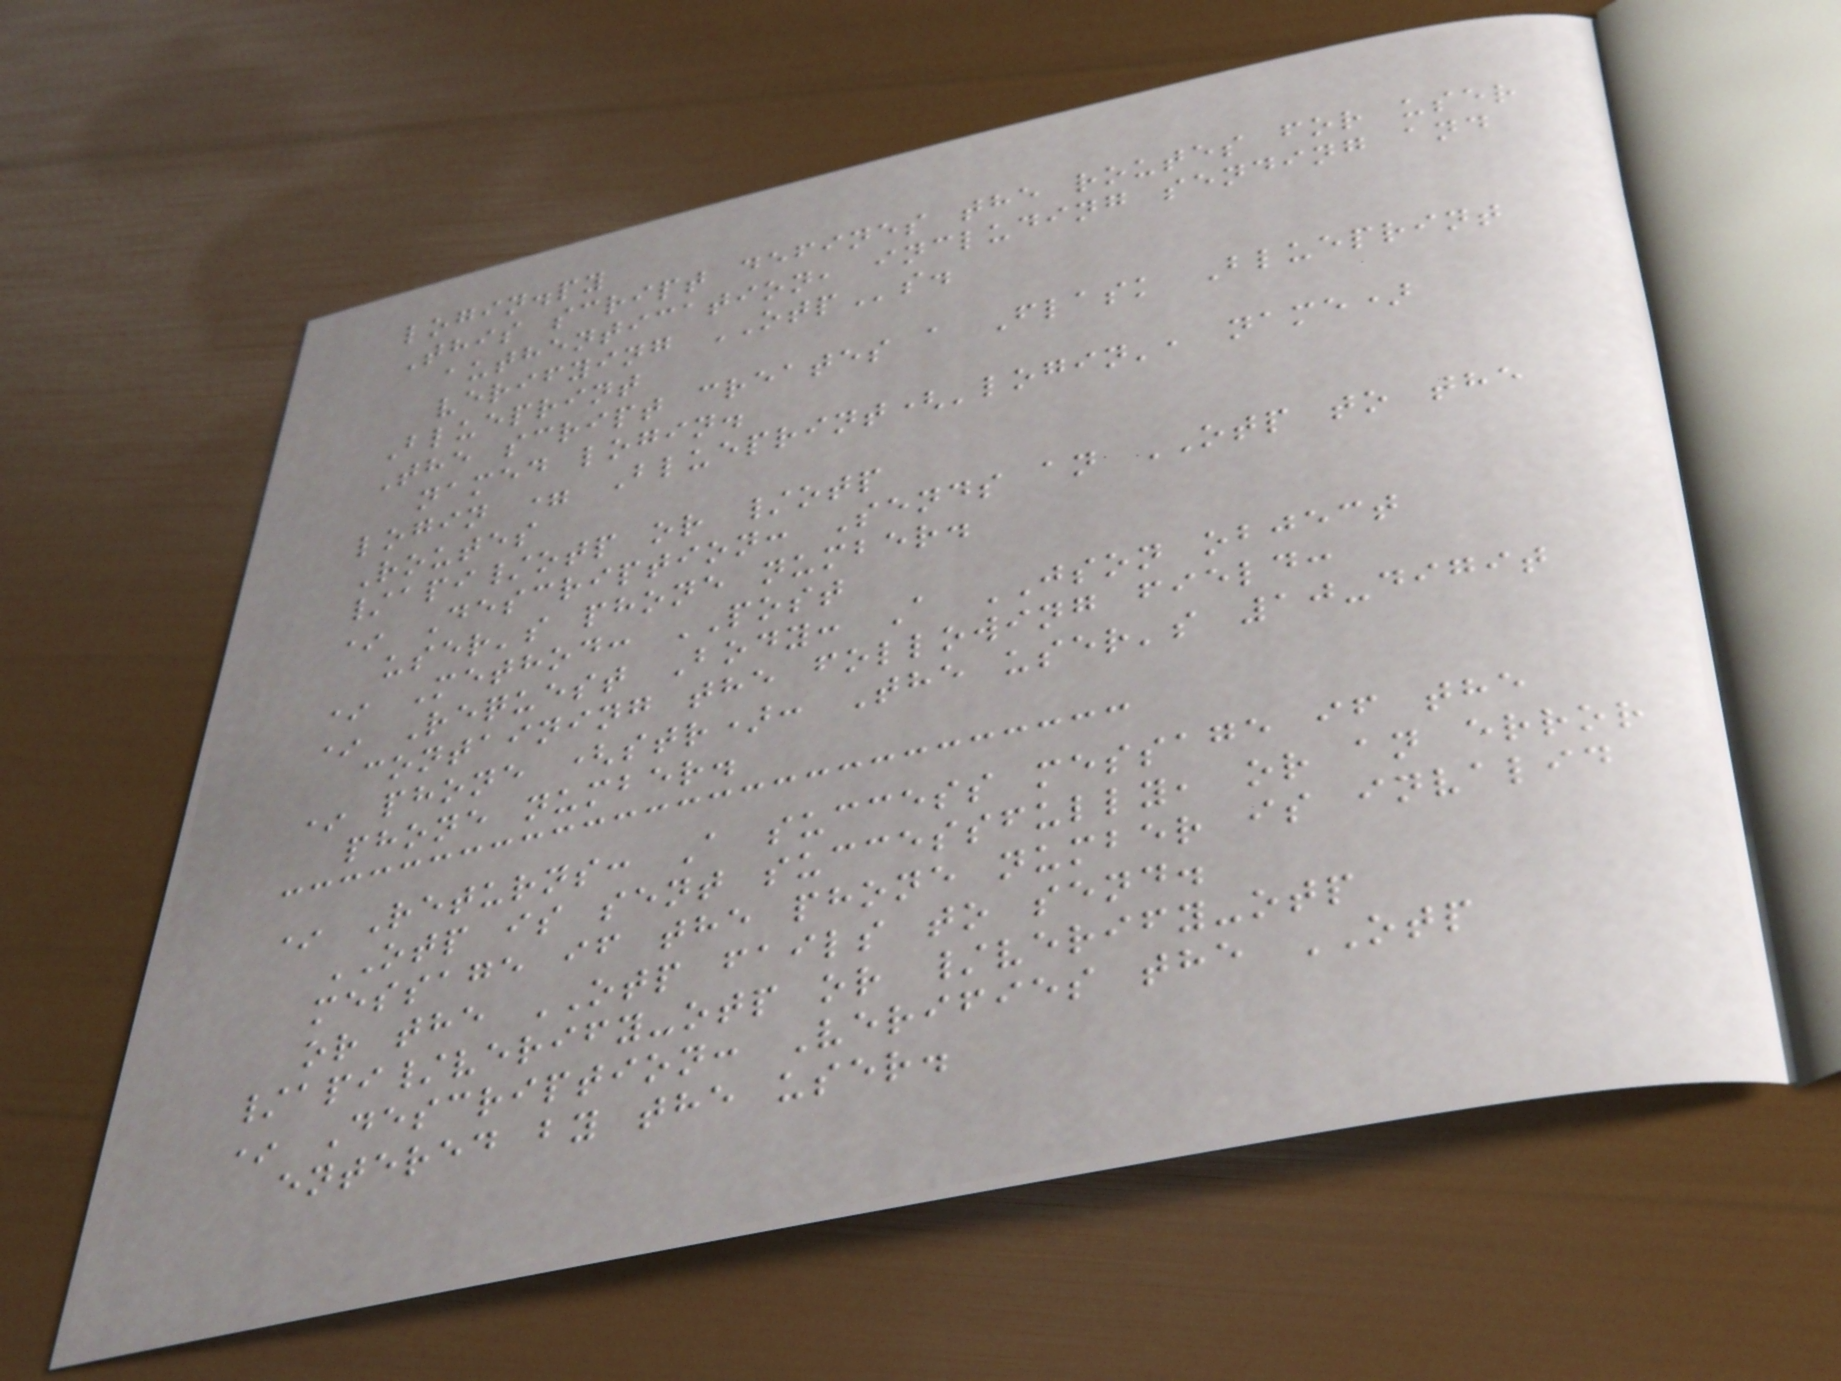login.py
This script defines the routes for user
authentication, including sending and
verifying OTPs.
Blueprint
The script creates a Flask Blueprint
named login.
login = Blueprint('login', name)
Routes
/api/otp or /otp
* Description: Sends an OTP to the
user's phone number.
* Method: POST
* Request Body: A JSON object
containing the following field:
* phone (str): The user's 10-digit
phone number.
* Returns: A success message if the
OTP is sent successfully, or an error
message if the phone number is invalid
or the OTP fails to send.
/api/verify-otp or /verify-otp
* Description: Verifies the OTP
entered by the user.
